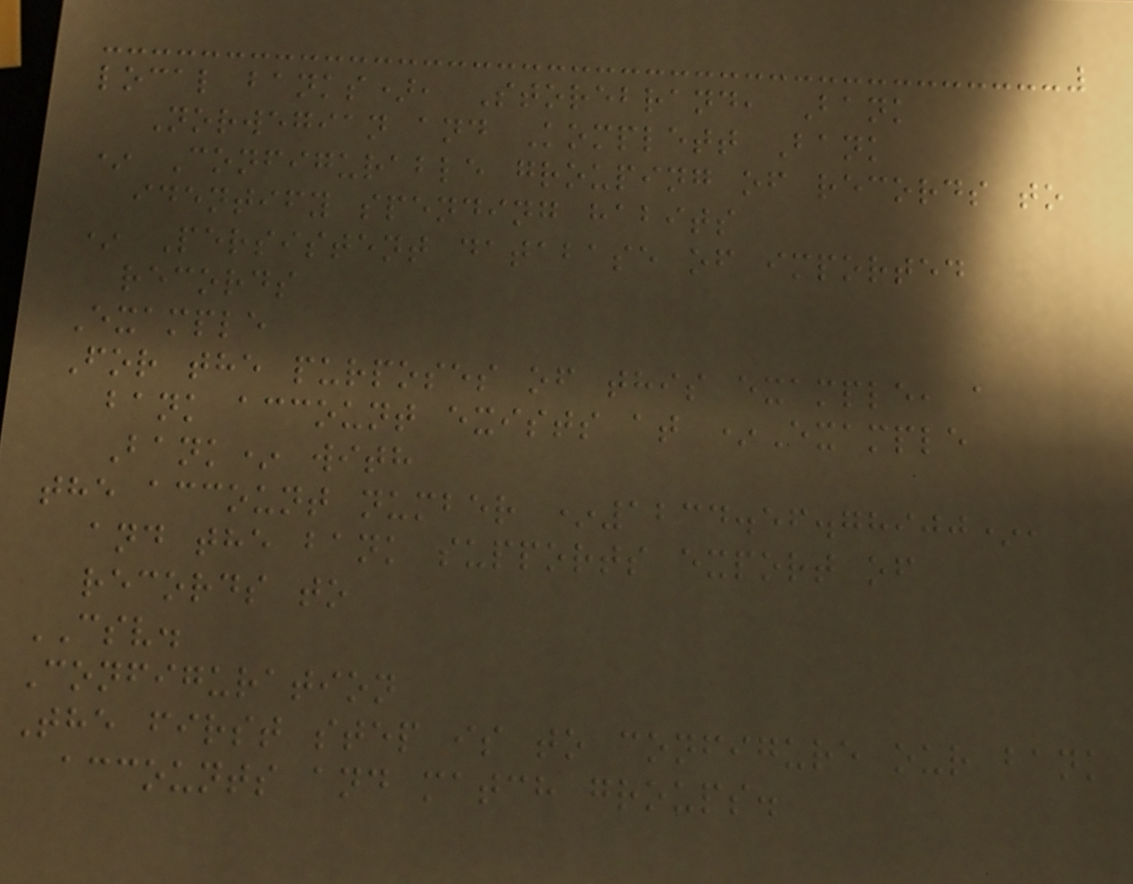local banks), Storebrand, Bank
Norwegian and Komplett Bank
* Configurable grouping of records to
identify spending habits
* Persistent database of imported
records
Example
For the purposes of this example, a
bank account exists at *Example
Bank* with
the account number *1234.56.78900*,
and the bank supports export of
records to
CSV.
Configuration
The first step is to configure our bank
accounts and match groups.
